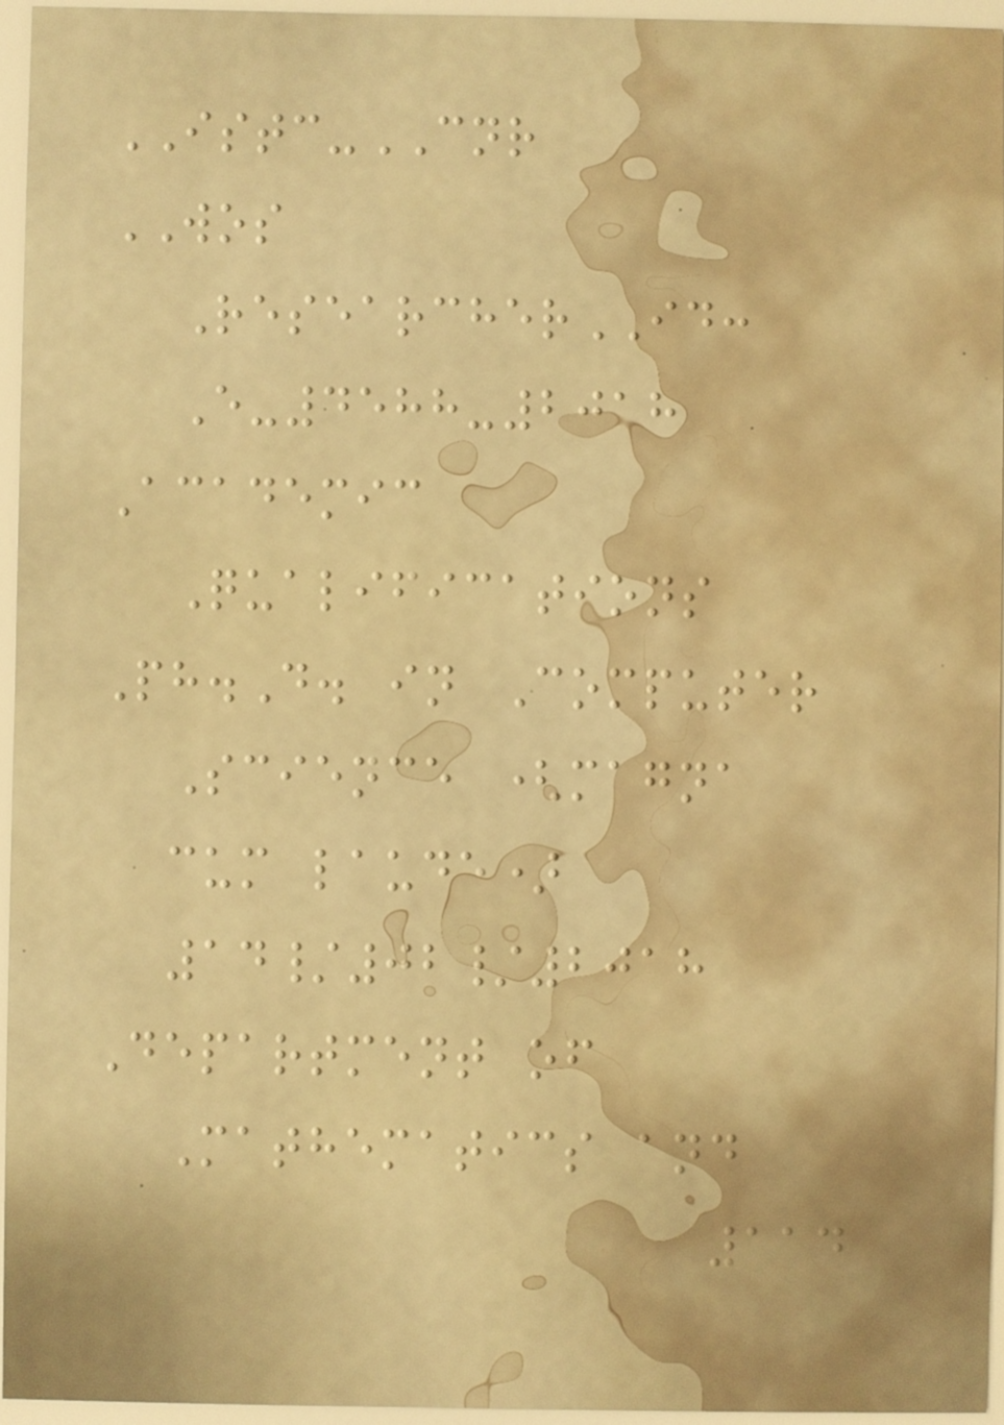ISTC-CNR
WOS
ResearcherID:
E-4588-2018
Academic
Qualifications
Ph.D. in Computer
Science (magna
cum laude)
14/02/2018
Department of
Mathematics and
114
